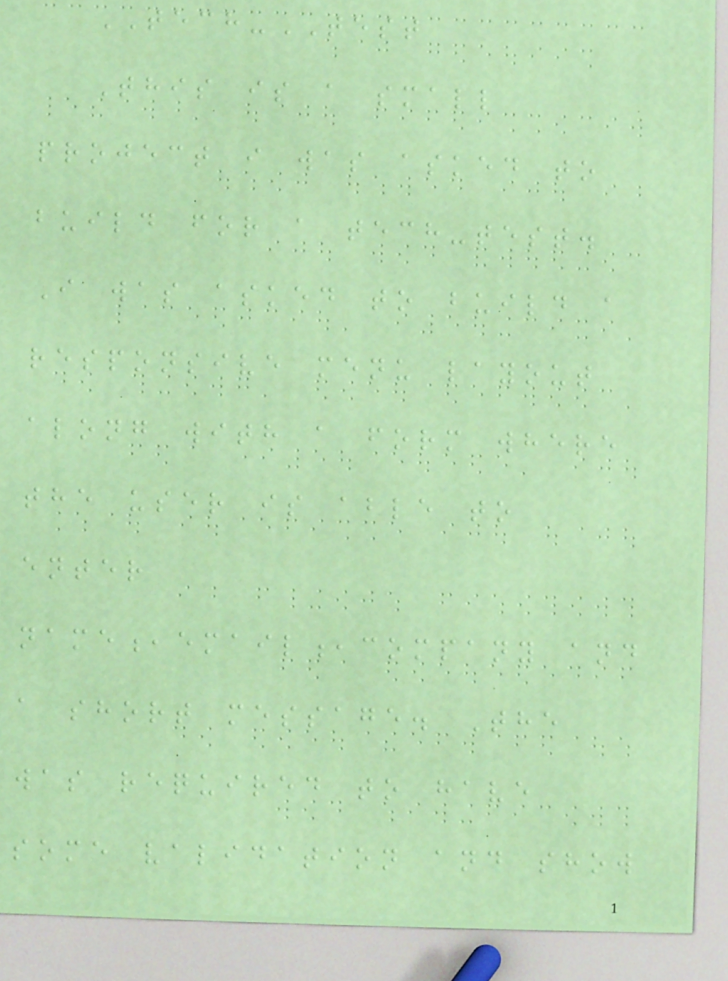TECH-TEST
This is a small
project i was asked to
build for a tech-test.
I was asked to build a
responsive menu layout
along with a form where
the user is able to
enter
name,email,company and
a short message. The
was required to have
some validation and show
